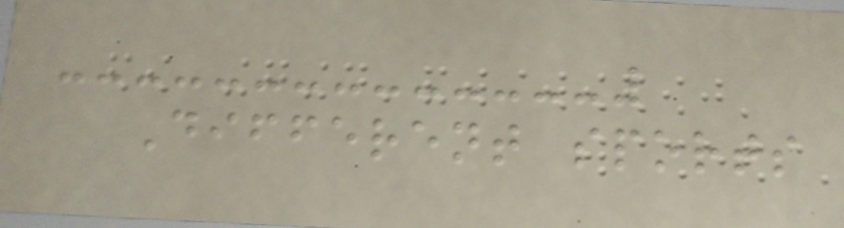Different sports
